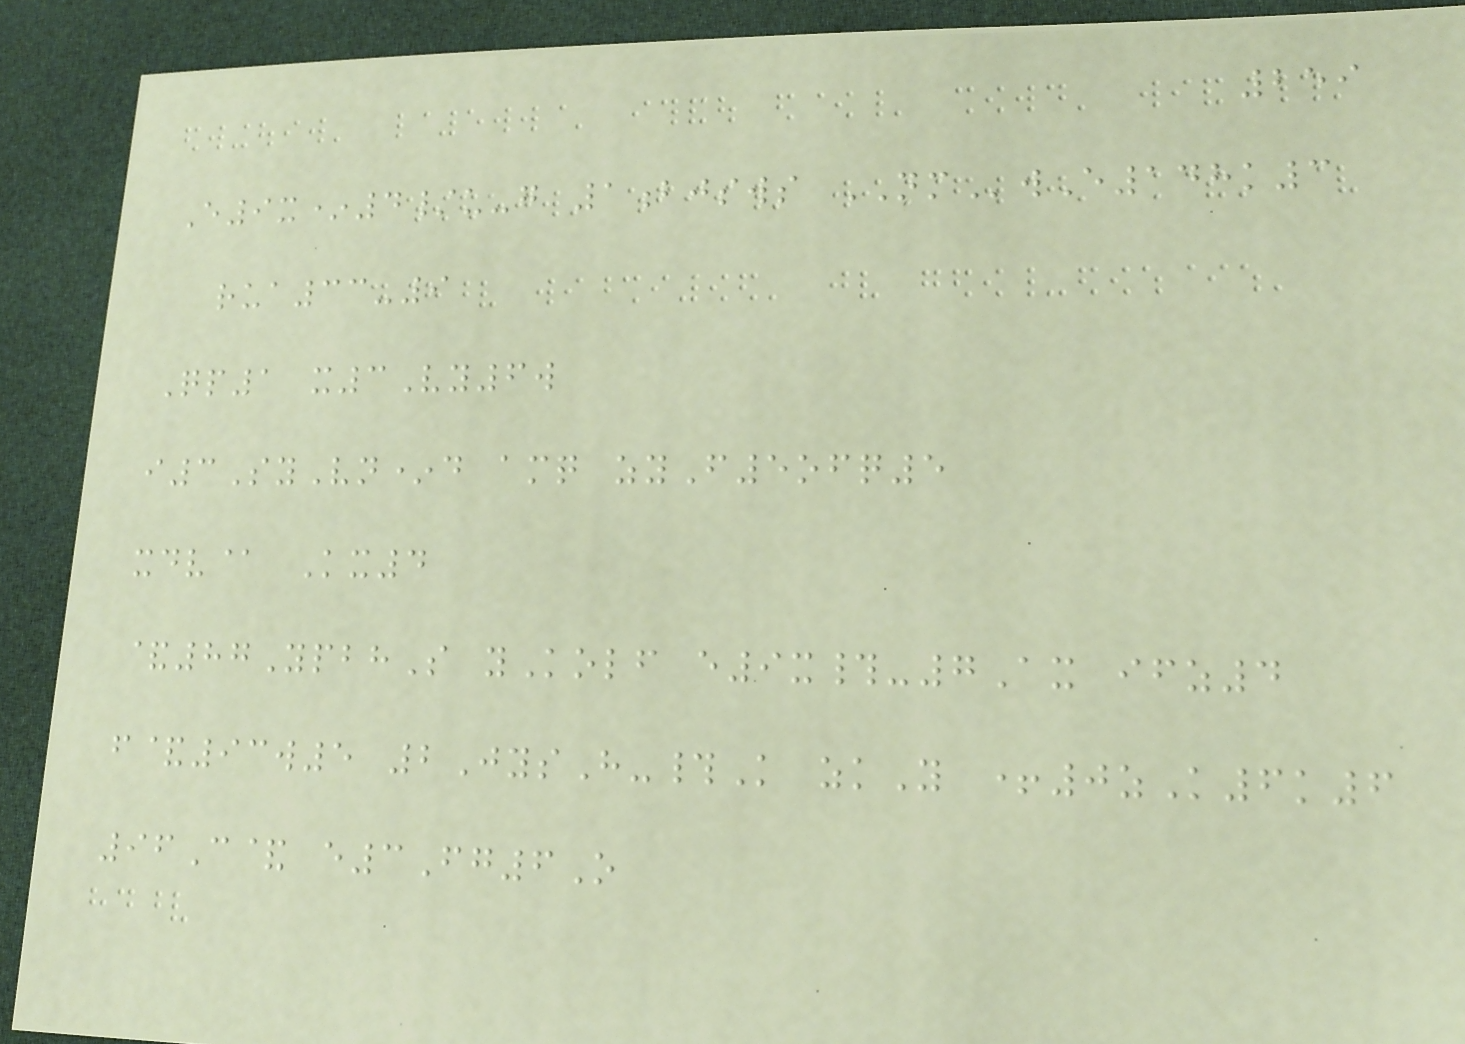259
E9x*4/u-g 1bjsws NMwE148k3
rua33-9
Qp1 x3Vy6w
i3SyVn*d amq zyF5ofq5
xdv@ Kx4
&87YpbhS yKolf e9x#-7Ax ifz4
f&93w5 2JysH-#K zkY +0zK6k6
96C& e3Fg6O
